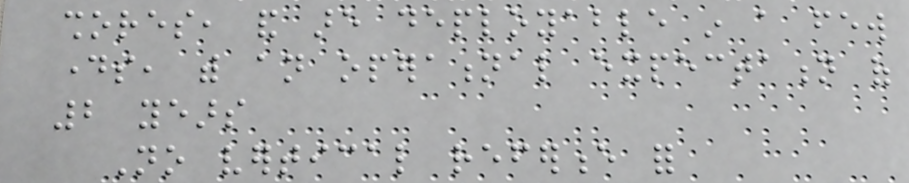shores, and are deployable in a few
days, with an operational expectation of
2 years
No vertical reference for
